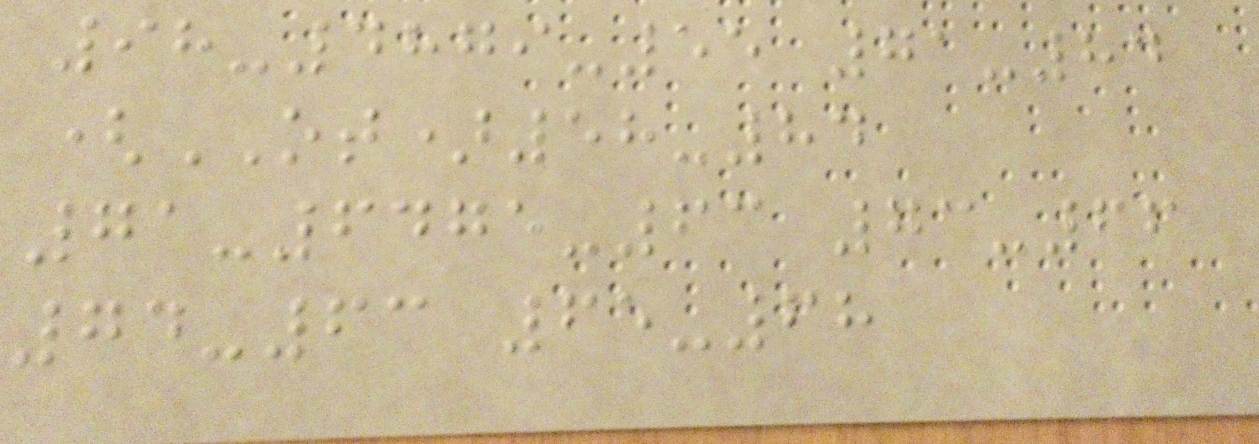98-4879-55 71-84
(OT)58-84
71-6475-63 73-66
74-63 65-68
